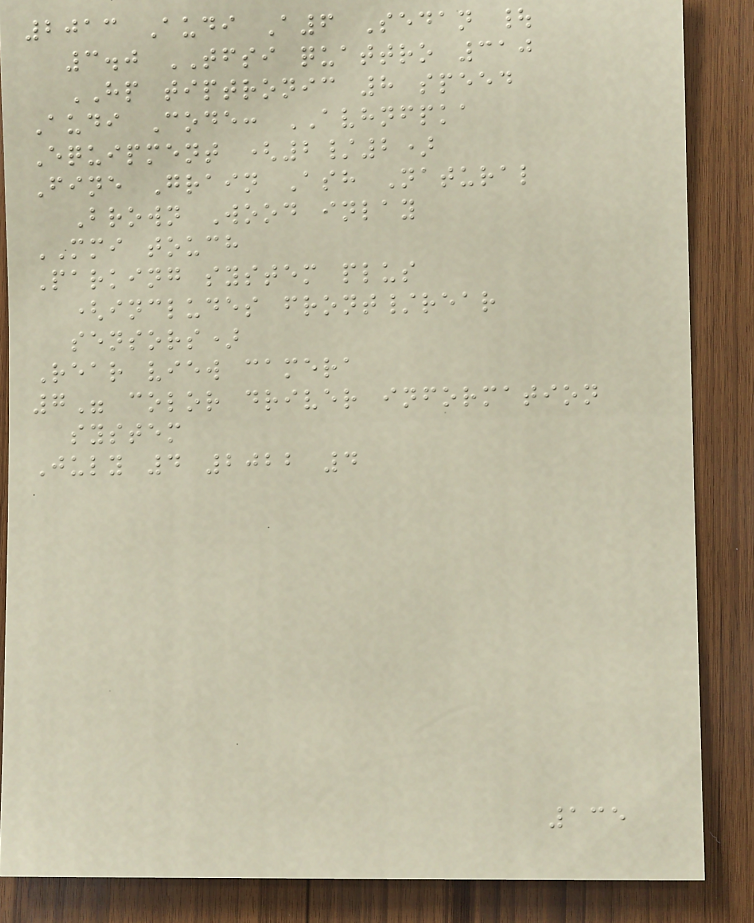2013 Audi A6 Sedan |
3.0 TFSI quattro 310
HP tiptronic 8 speed
Audi Code: AVHNFPKA
Equipment (2/2)
Fine Grain Ash Natural
Brown Wood inlay
MMI touch
Parking system plus
(includes front/rear
sensors)
Rear view camera
7" color driver information
system
July 4 2022 4
135
